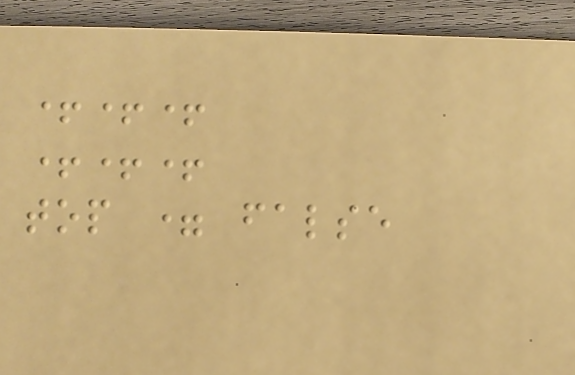+++
+++
top = false
